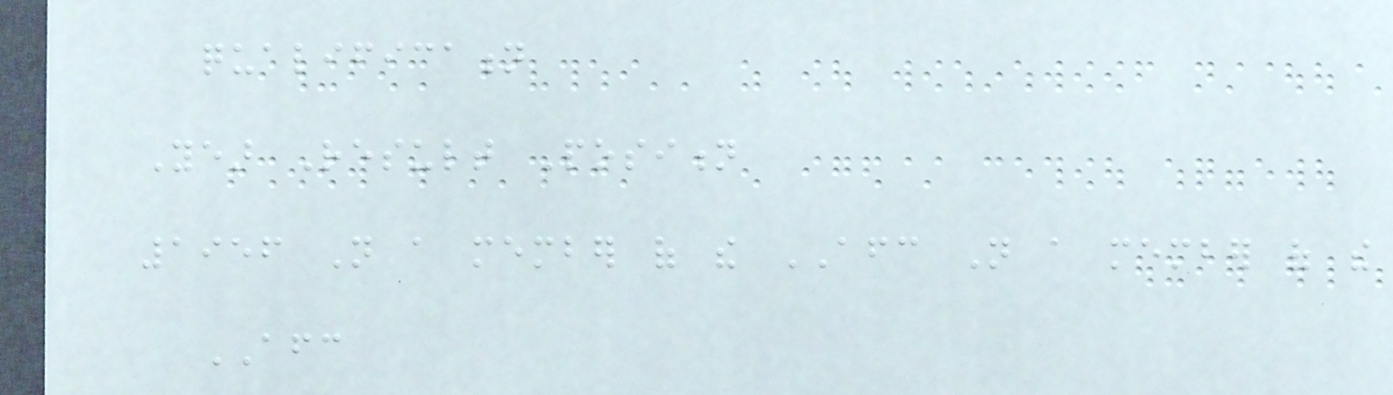qualification
Year Result Position
1956 Not a member of the AFC Not a member of the
AFC
